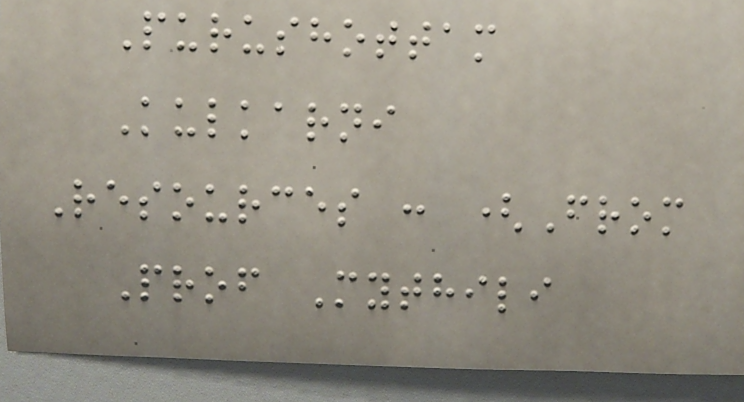Purushottam
Kulkarni
Resources : (From
Prof Mythili
